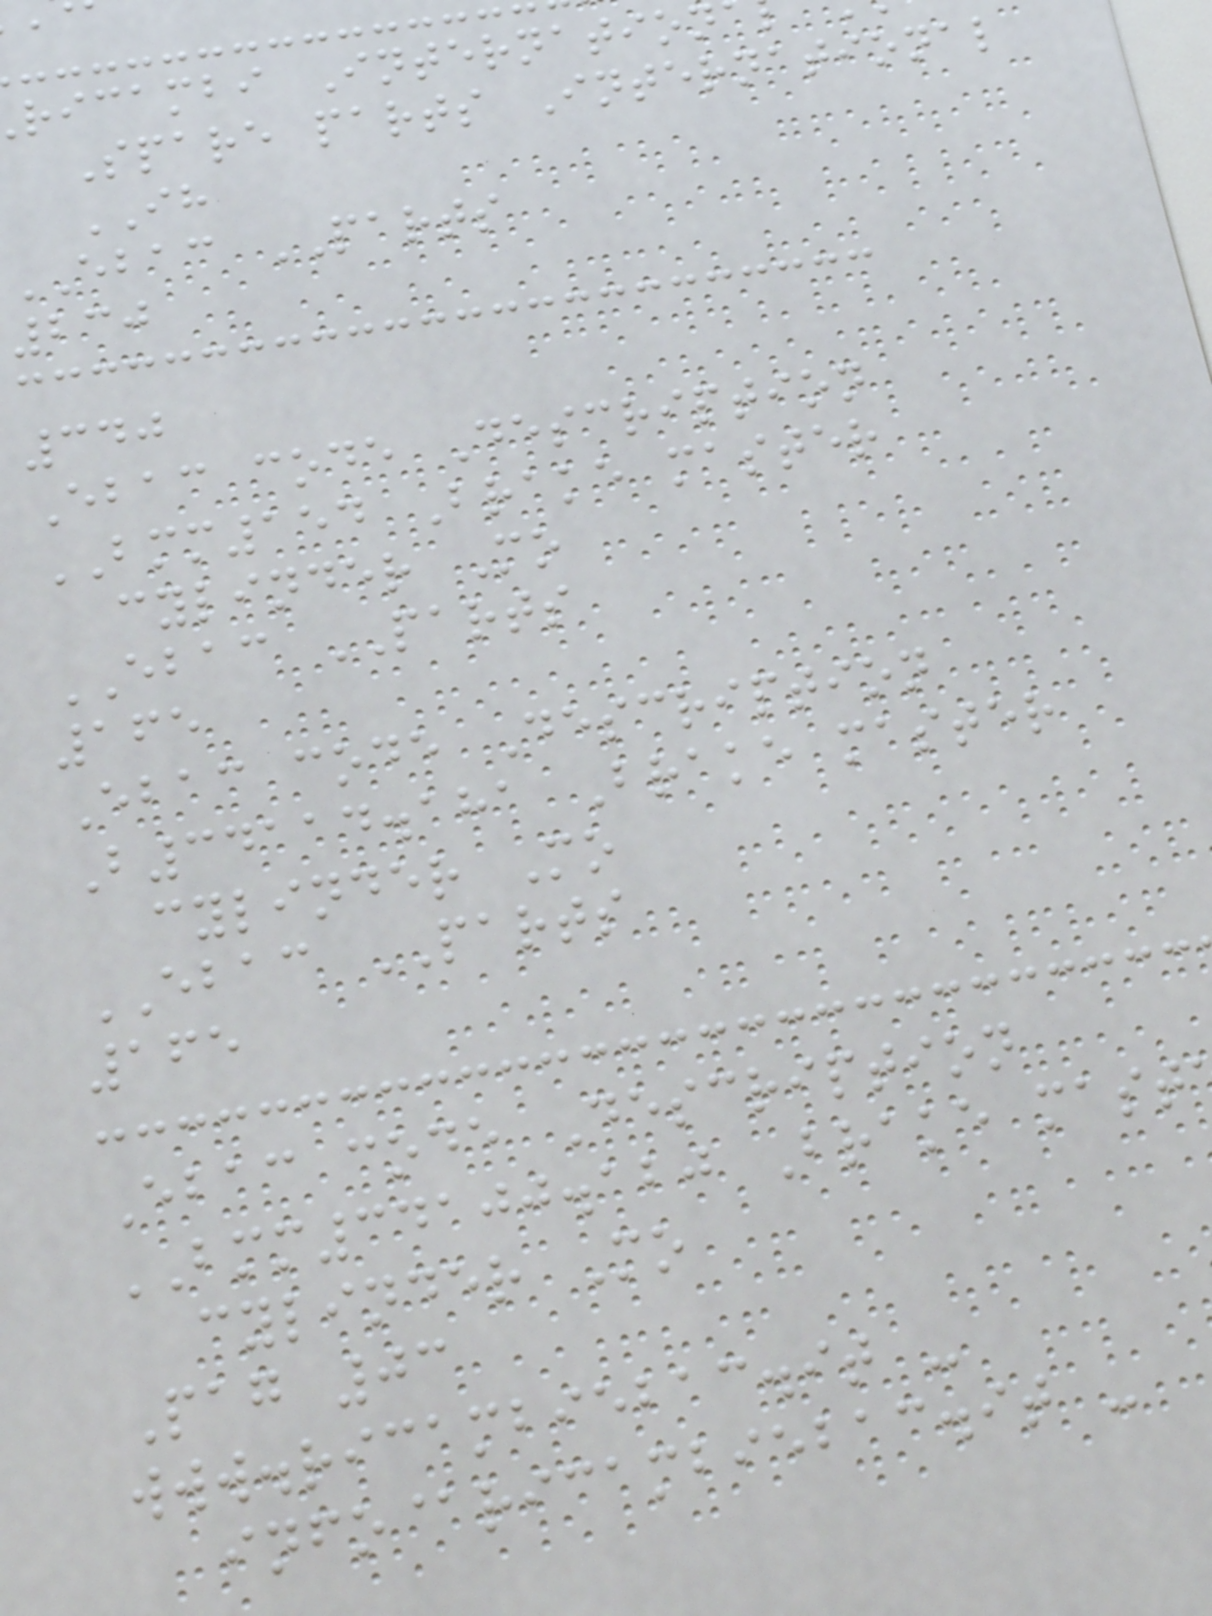ricambi Internation
Spare parts International
IH
EBAC PARTS
230
340
Ebac code Description
BMM154 Brake master
cylinder Mo
EBAC PARTS
165
Ebac code Description
B34114.181 Brake master
cylinder Mo
EBAC PARTS
165
Ebac code Description
BMM34100.120 Brake mast
cylinder Mo
Pag 03
www.ricambiebac.it -
info@ricambiebac.it -
